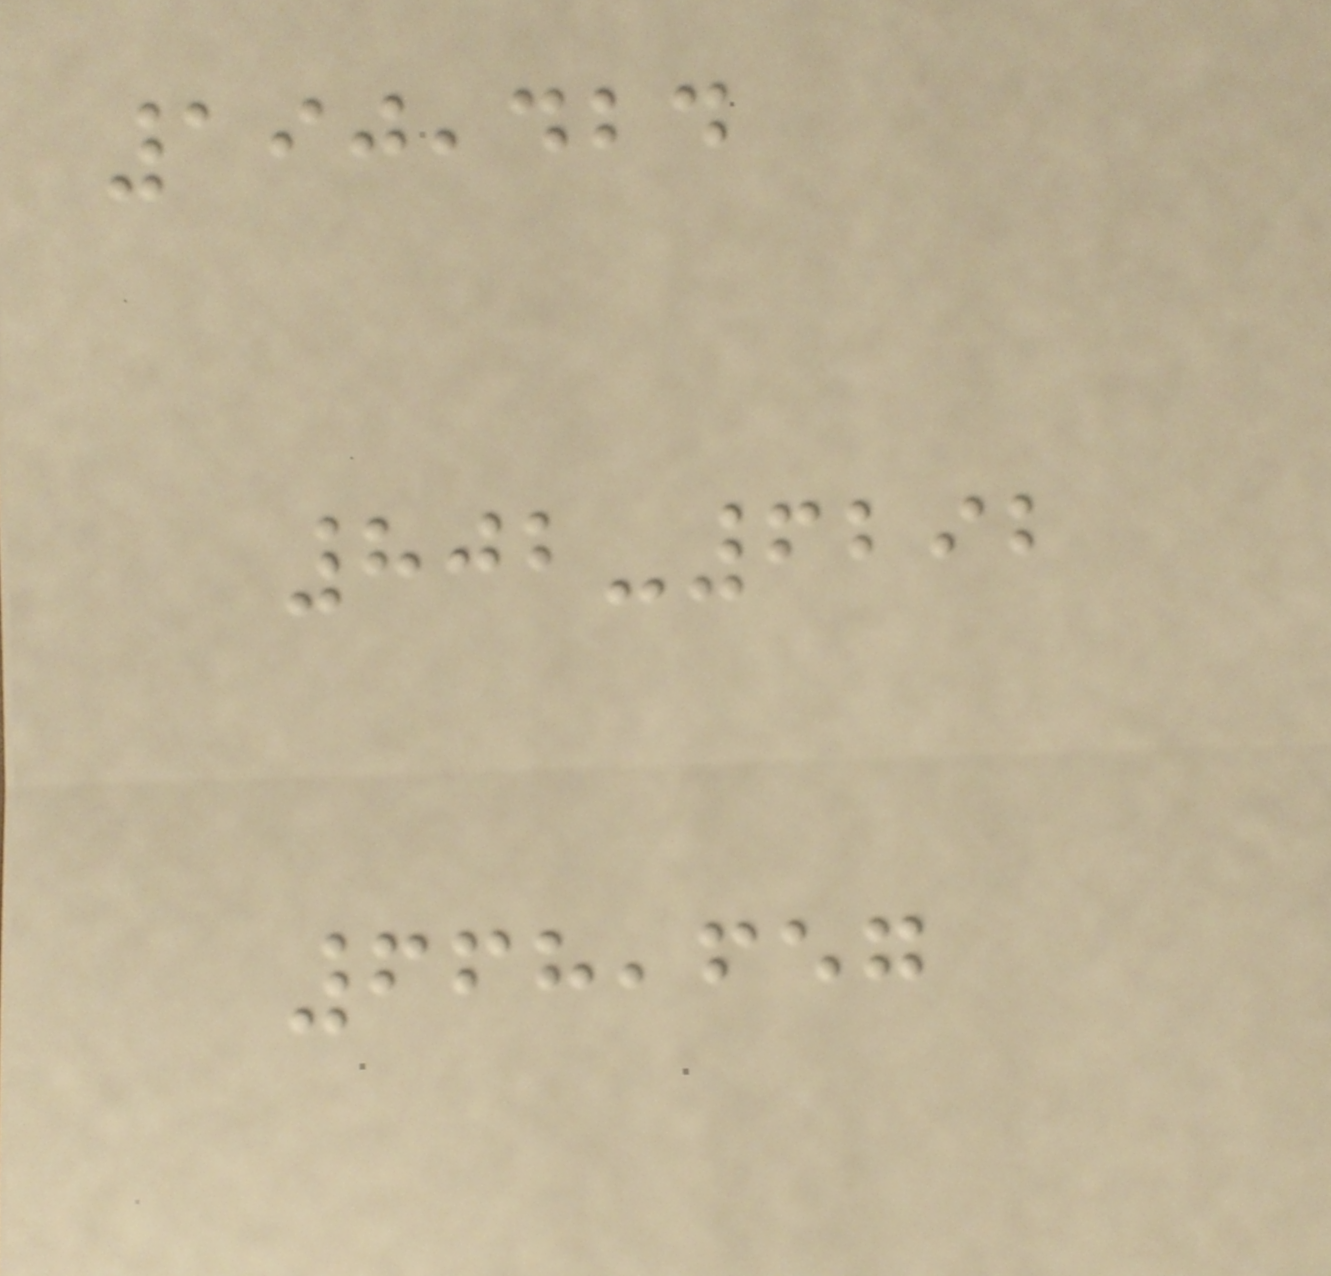190,424
802-6292
668,657
